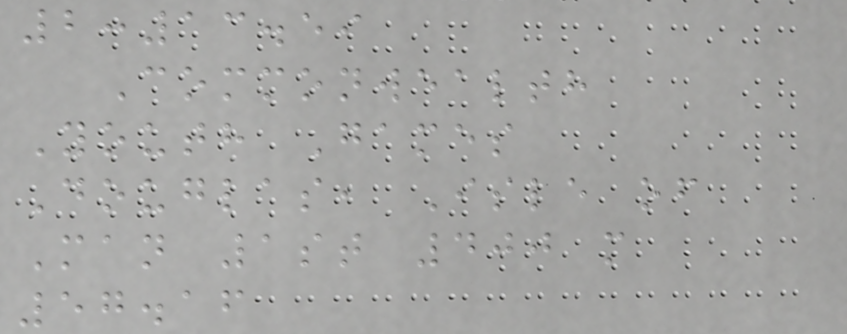2:13.59
Commonwealth
Youth Games
Douglas, Isle of
Man 1st 400 m
57.16
